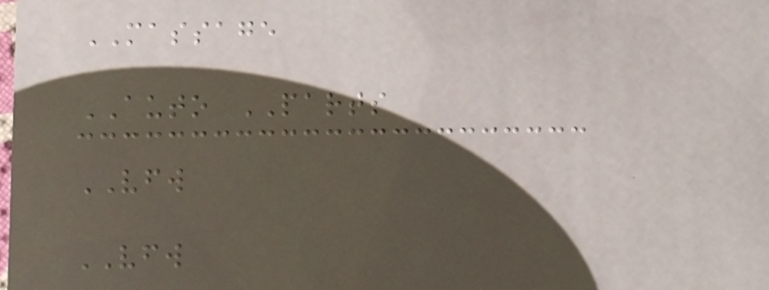MASSAGE
AUTO PARTS
VFW
VFW
